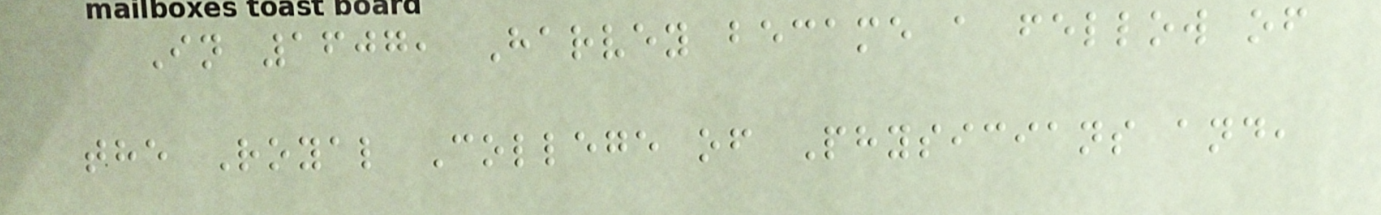In 1607, Harvey became a fellow of
the Royal College of Physicians and,
